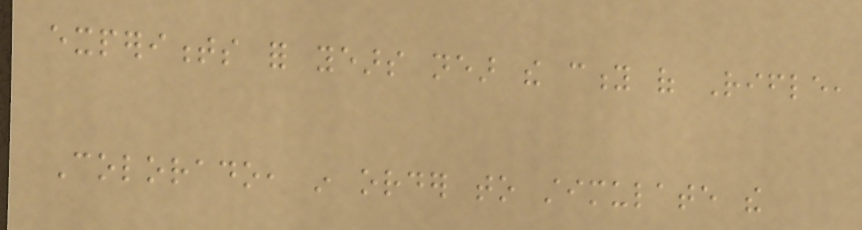experiments for years near the city of Rifle,
Colorado, in order to stimulate the
